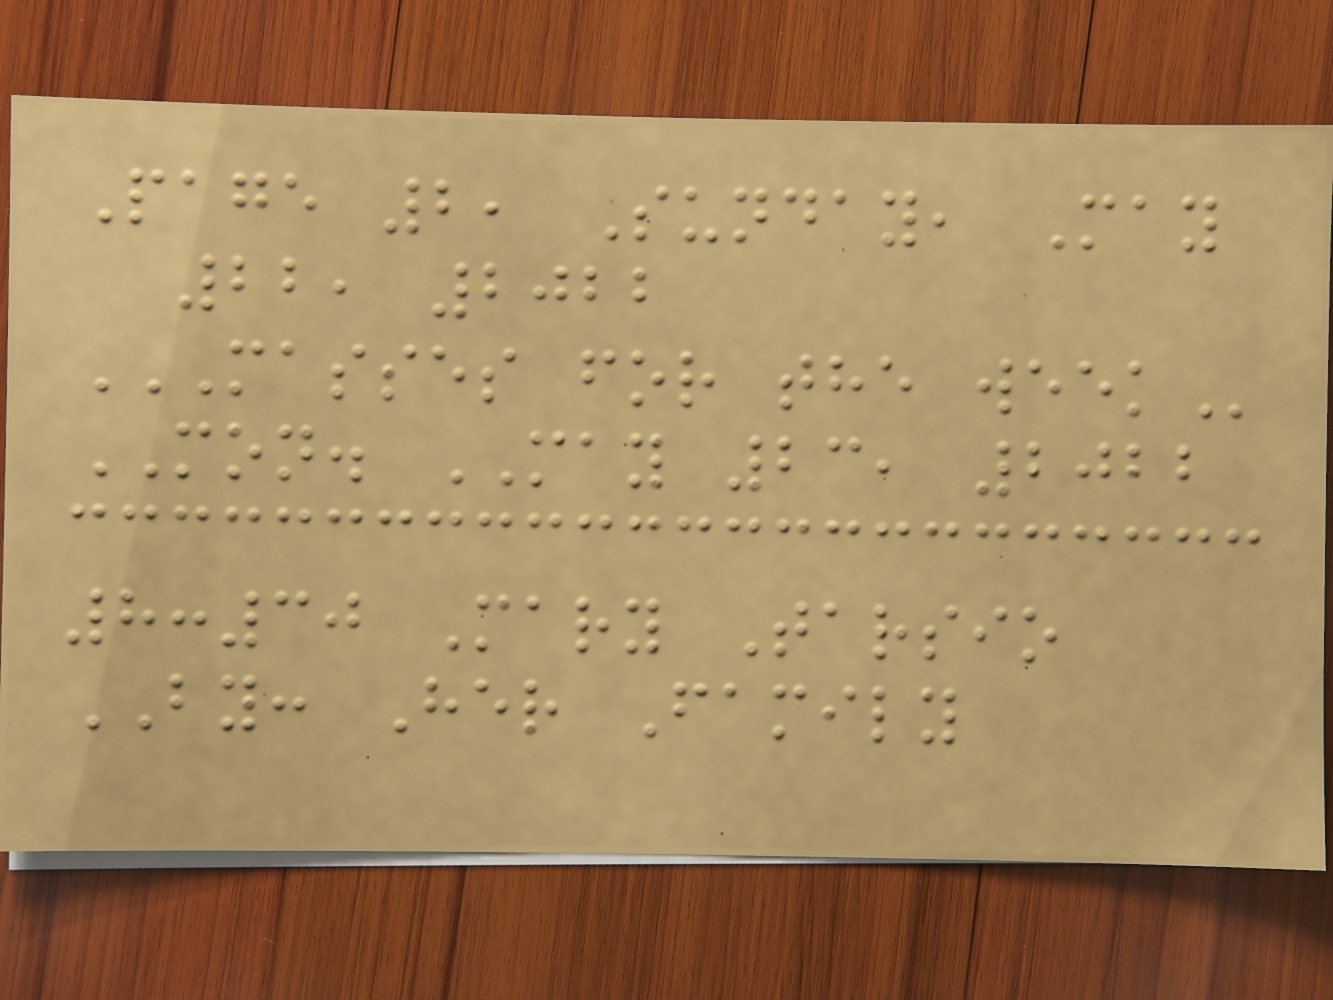Page 2, Sunday, May
22, 2022
MASSES FOR THE WEEK
MON. MAY 23, 2022
8:30 Mary Tarsio
BY: Her Family
